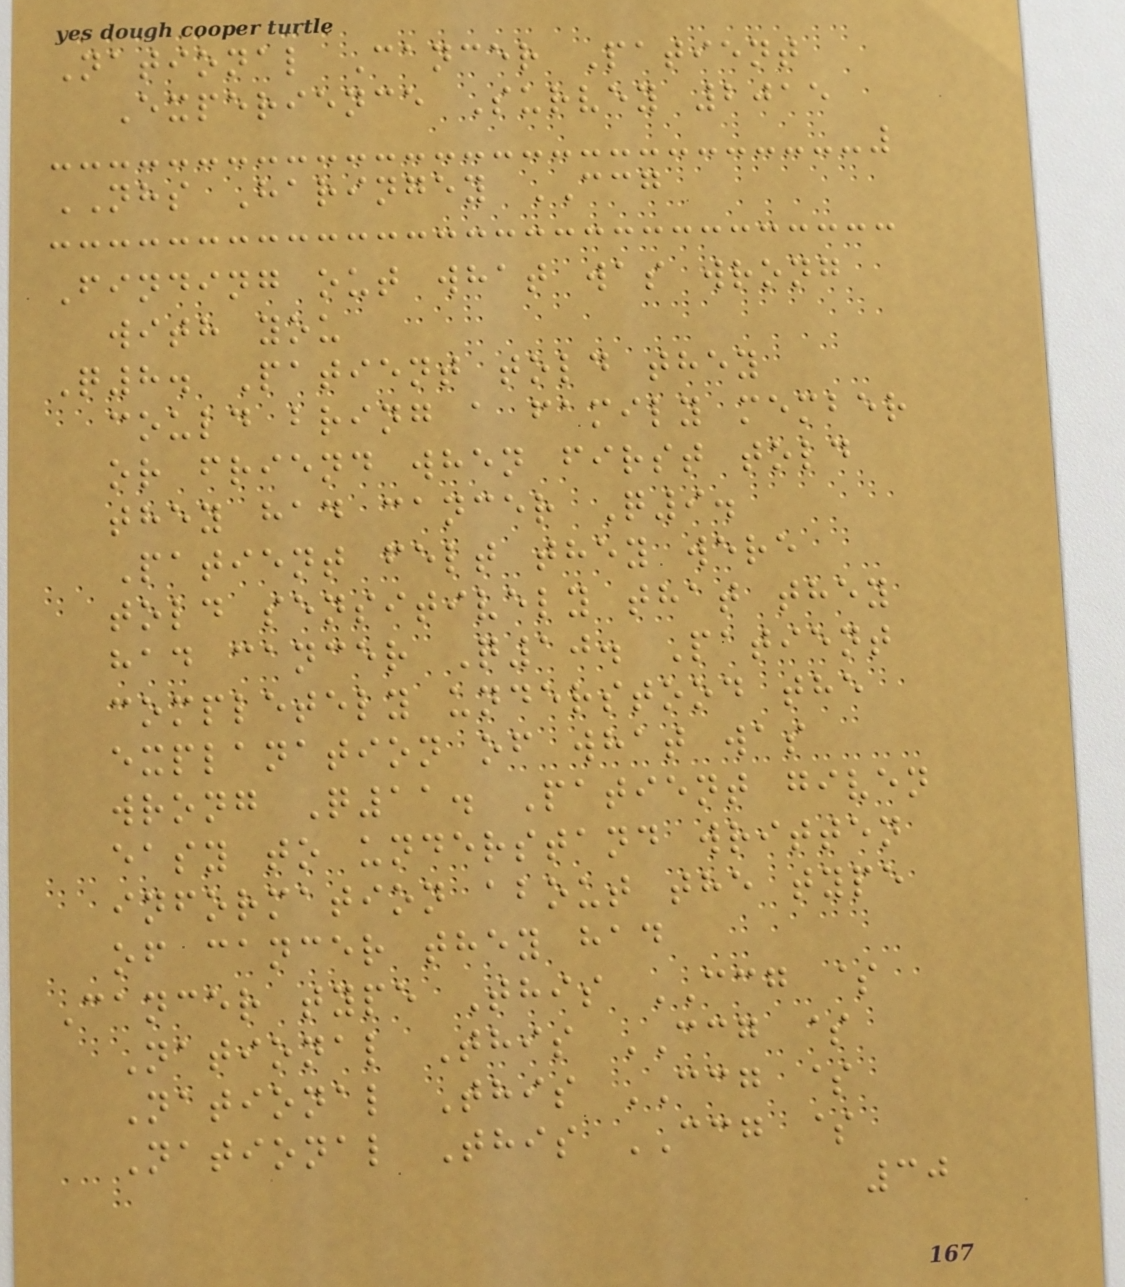National Cancer Patient
Experience Survey 2015
NHS Haringey CCG
Finding out what was wrong
with you
Q8. Patient told they
could bring a family member
or friend when first told
they had cancer Q9.
Patient felt they were
told sensitively that they
had cancer Q10. Patient
completely understood the
explanation of what was
wrong Q11. Patient given
easy to understand written
information about the type
of cancer they had
Cancer type This CCG $
National This CCG $
National This CCG $
National This CCG $
30
